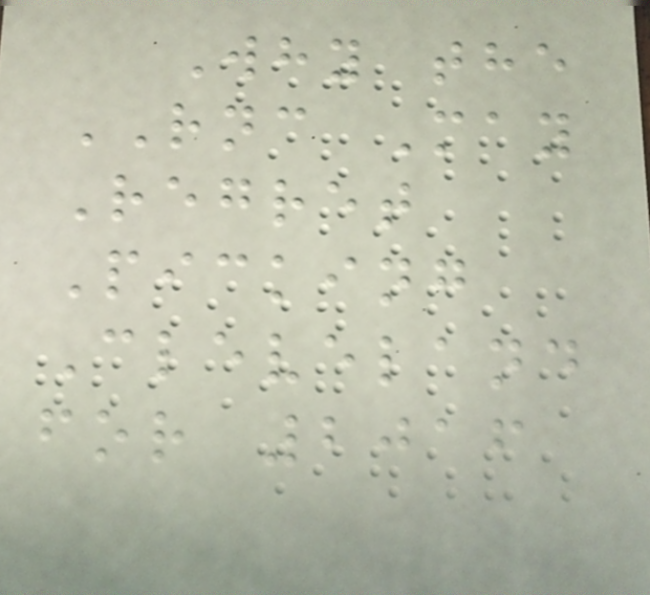Why the
RNC May
Regret
Picking
Cleveland
for 2016
